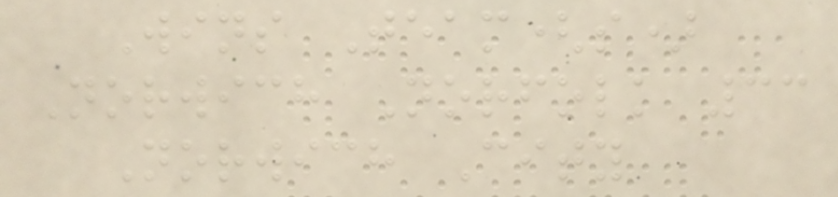Wins Team(s)
Norwich Norfolk 33
Norwich City
